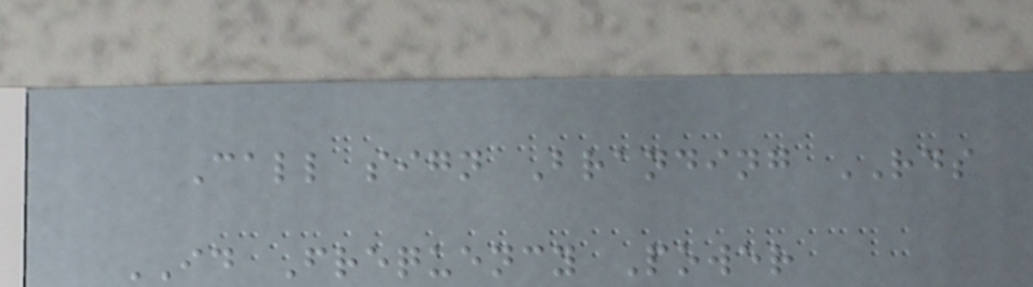Call sign Branding RDS
ID Frequency Power
